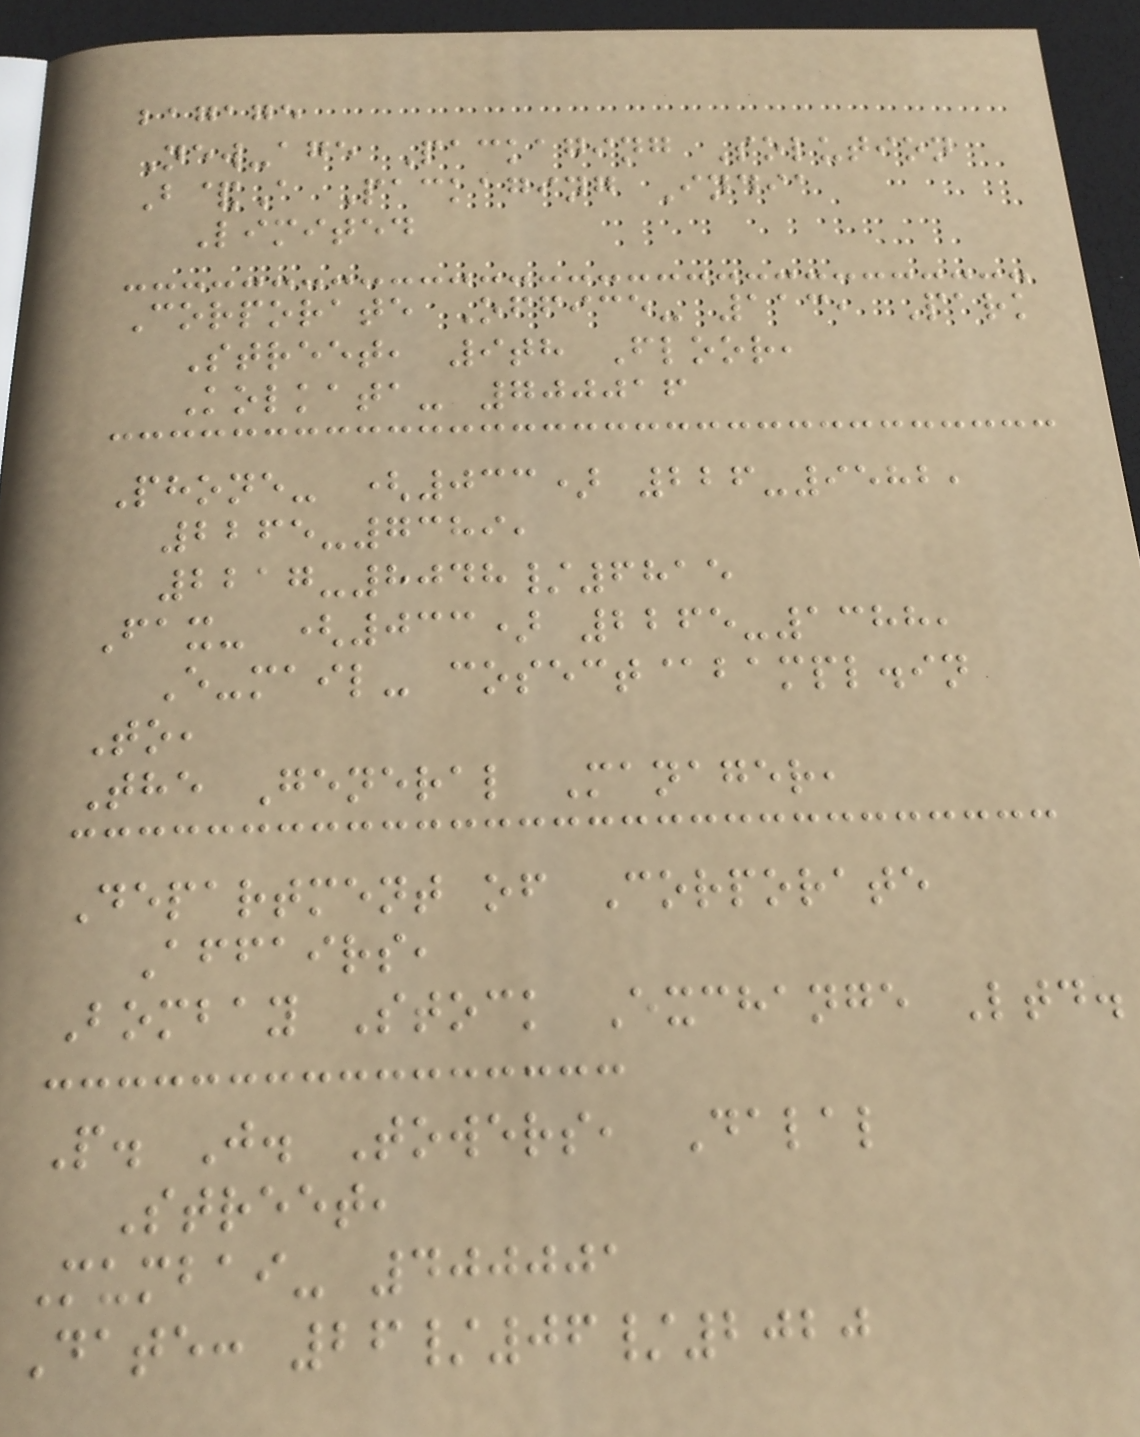bagage
New-age Packaging Solution
B&A Packaging India
Limited
Corporate Office- 113, Park
Street, 9th Floor,
Kolkata- 700016
Phone- (033) 226-9582,
2265-7389,
2217-8048/6815
Fax- (033) 2265-1388,
E-mail- cosect@bampl.in
To,
The General Manager,
Department of Corporate
Affairs,
Bombay Stock Exchange Ltd.
P. J. Towers, Dalal
Street,
Mumbai- 400001
Date: 26/06/2020
